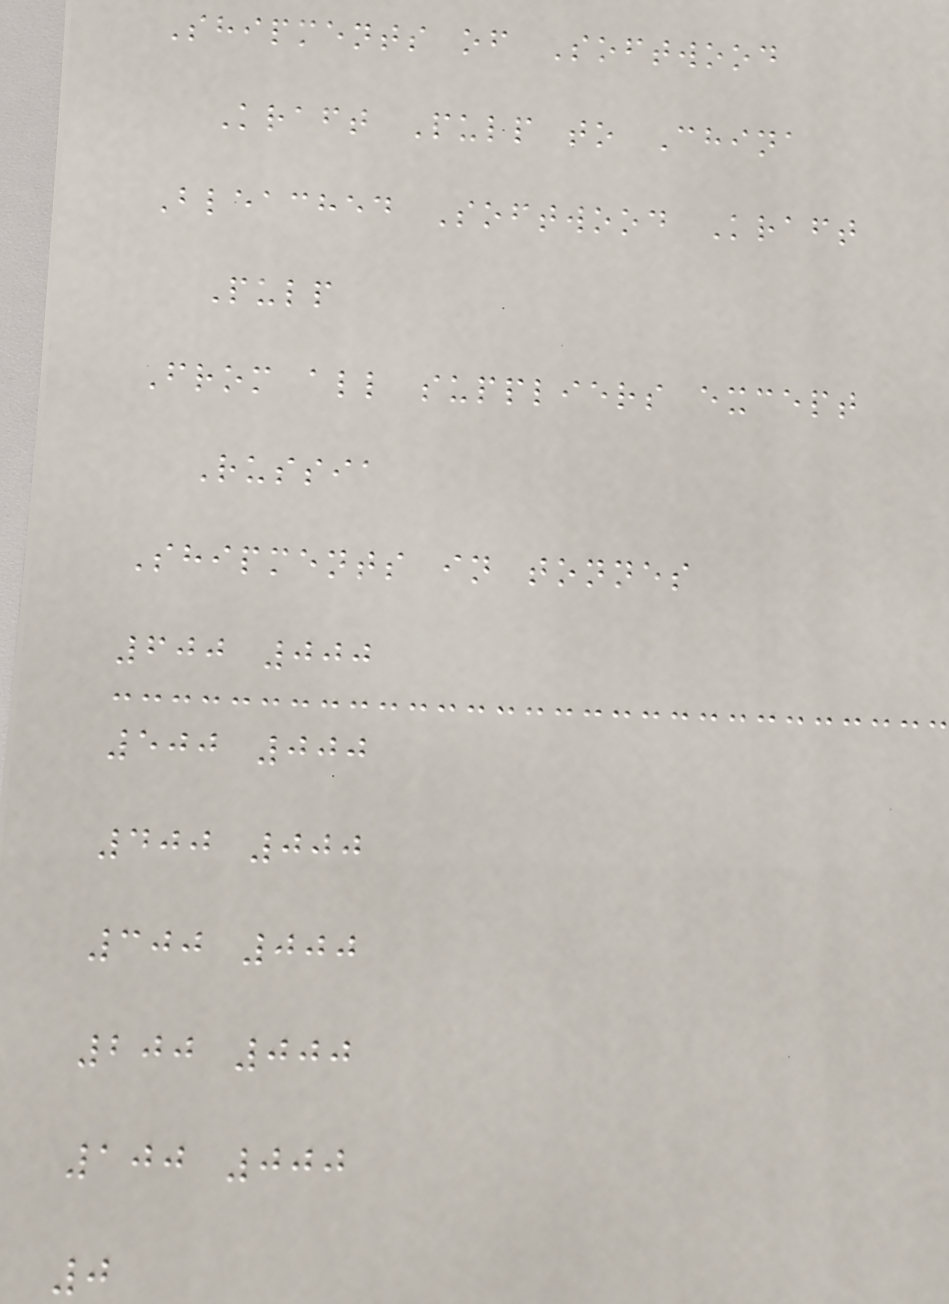Shipments of Softwood
Kraft Pulp to China
Bleached Softwood Kraft
Pulp
From all suppliers except
Russia
Shipments in tonnes
600 000
500 000
400 000
300 000
200 000
100 000
0
